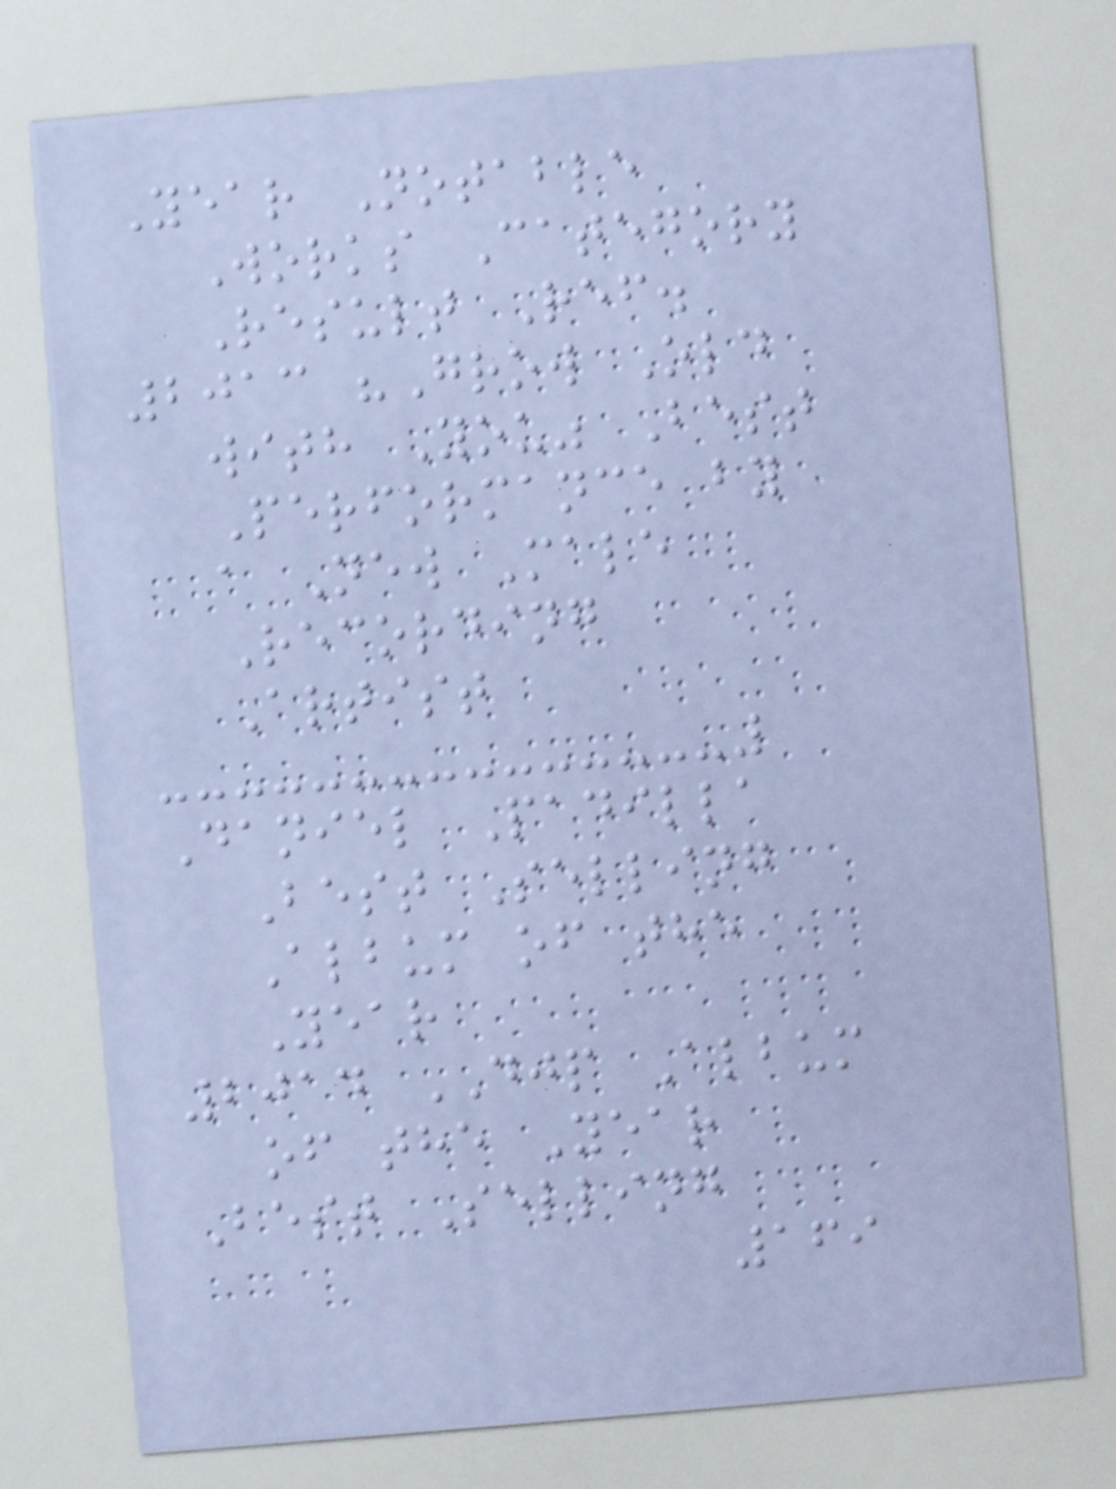Year Notable
Works Category
Result Ref.
2013 "Grow Old
with You" Best
Performance by
a New Male
Recording
Artist
Daniel Padilla
Best Selling
Album of the
Year
2014 DJP Album
of the Year
Best Selling
169
